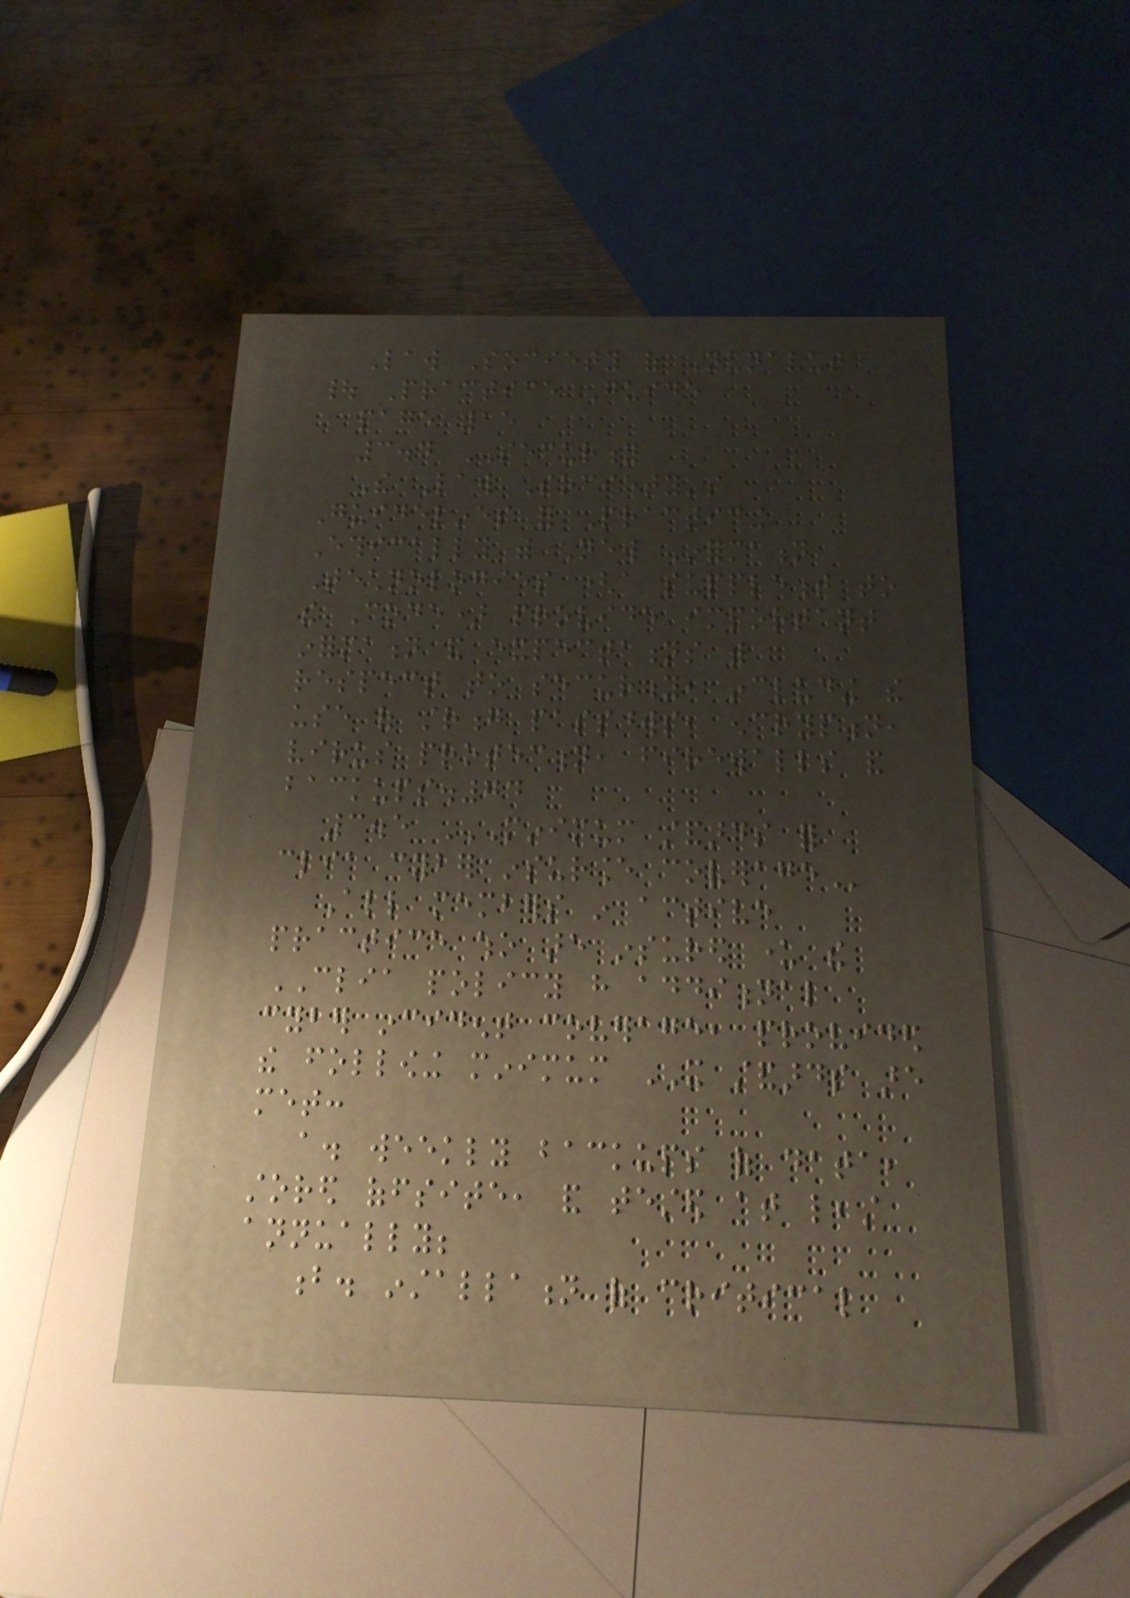Law Society of Nunavut
| Practice Guide
page 15
3.4 SECURITY
The Law Society's
Guidelines for Practicing
Ethically with New Information
Technologies (a supplement to
the Code) provide important
information and expectations with
respect to security, including the
use of strong passwords, encryption,
virus protection, firewalls and
backups.74
3.5 MINIMUM STANDARDS FOR
CLIA CYBER INSURANCE COVERAGE
All members in active
practice who are insured under the
CLIA policy have additional
cyber incident coverage, provided
the following minimum IT standards are
met:
a. weekly backups of data,
stored offsite, and tested at least
annually;
b. installation of critical
